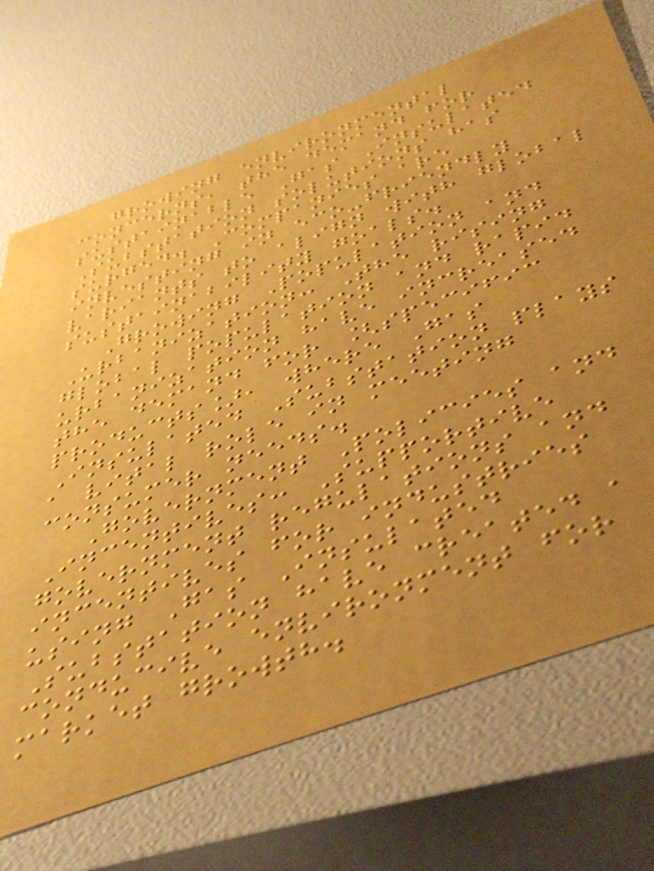growing environmental
concerns, the demand for
sustainable Gas Insulated
Substation solutions has
surged. Companies are
investing in eco-friendly
variants to align with global
sustainability goals.
Growing Population and
Urbanization: The rising
global population and rapid
urbanization have increased
the demand for [specific
products], where Gas
Insulated Substation plays
a vital role in meeting
consumer needs.
Government Policies and
Incentives: Supportive
government regulations and
incentives for industries
using Gas Insulated
Substation have created a
conducive environment for
market growth.
